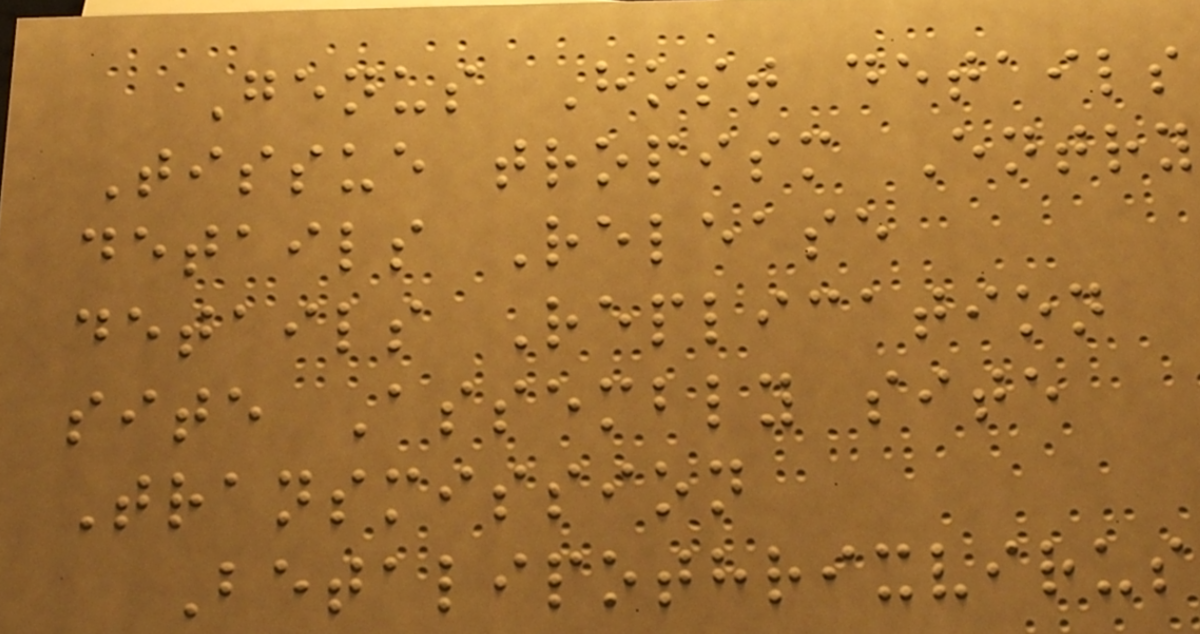Genus Host details
Tissue tropism Entry
details Release
details Replication
site Assembly site
Transmission
Betalipothrixvirus
